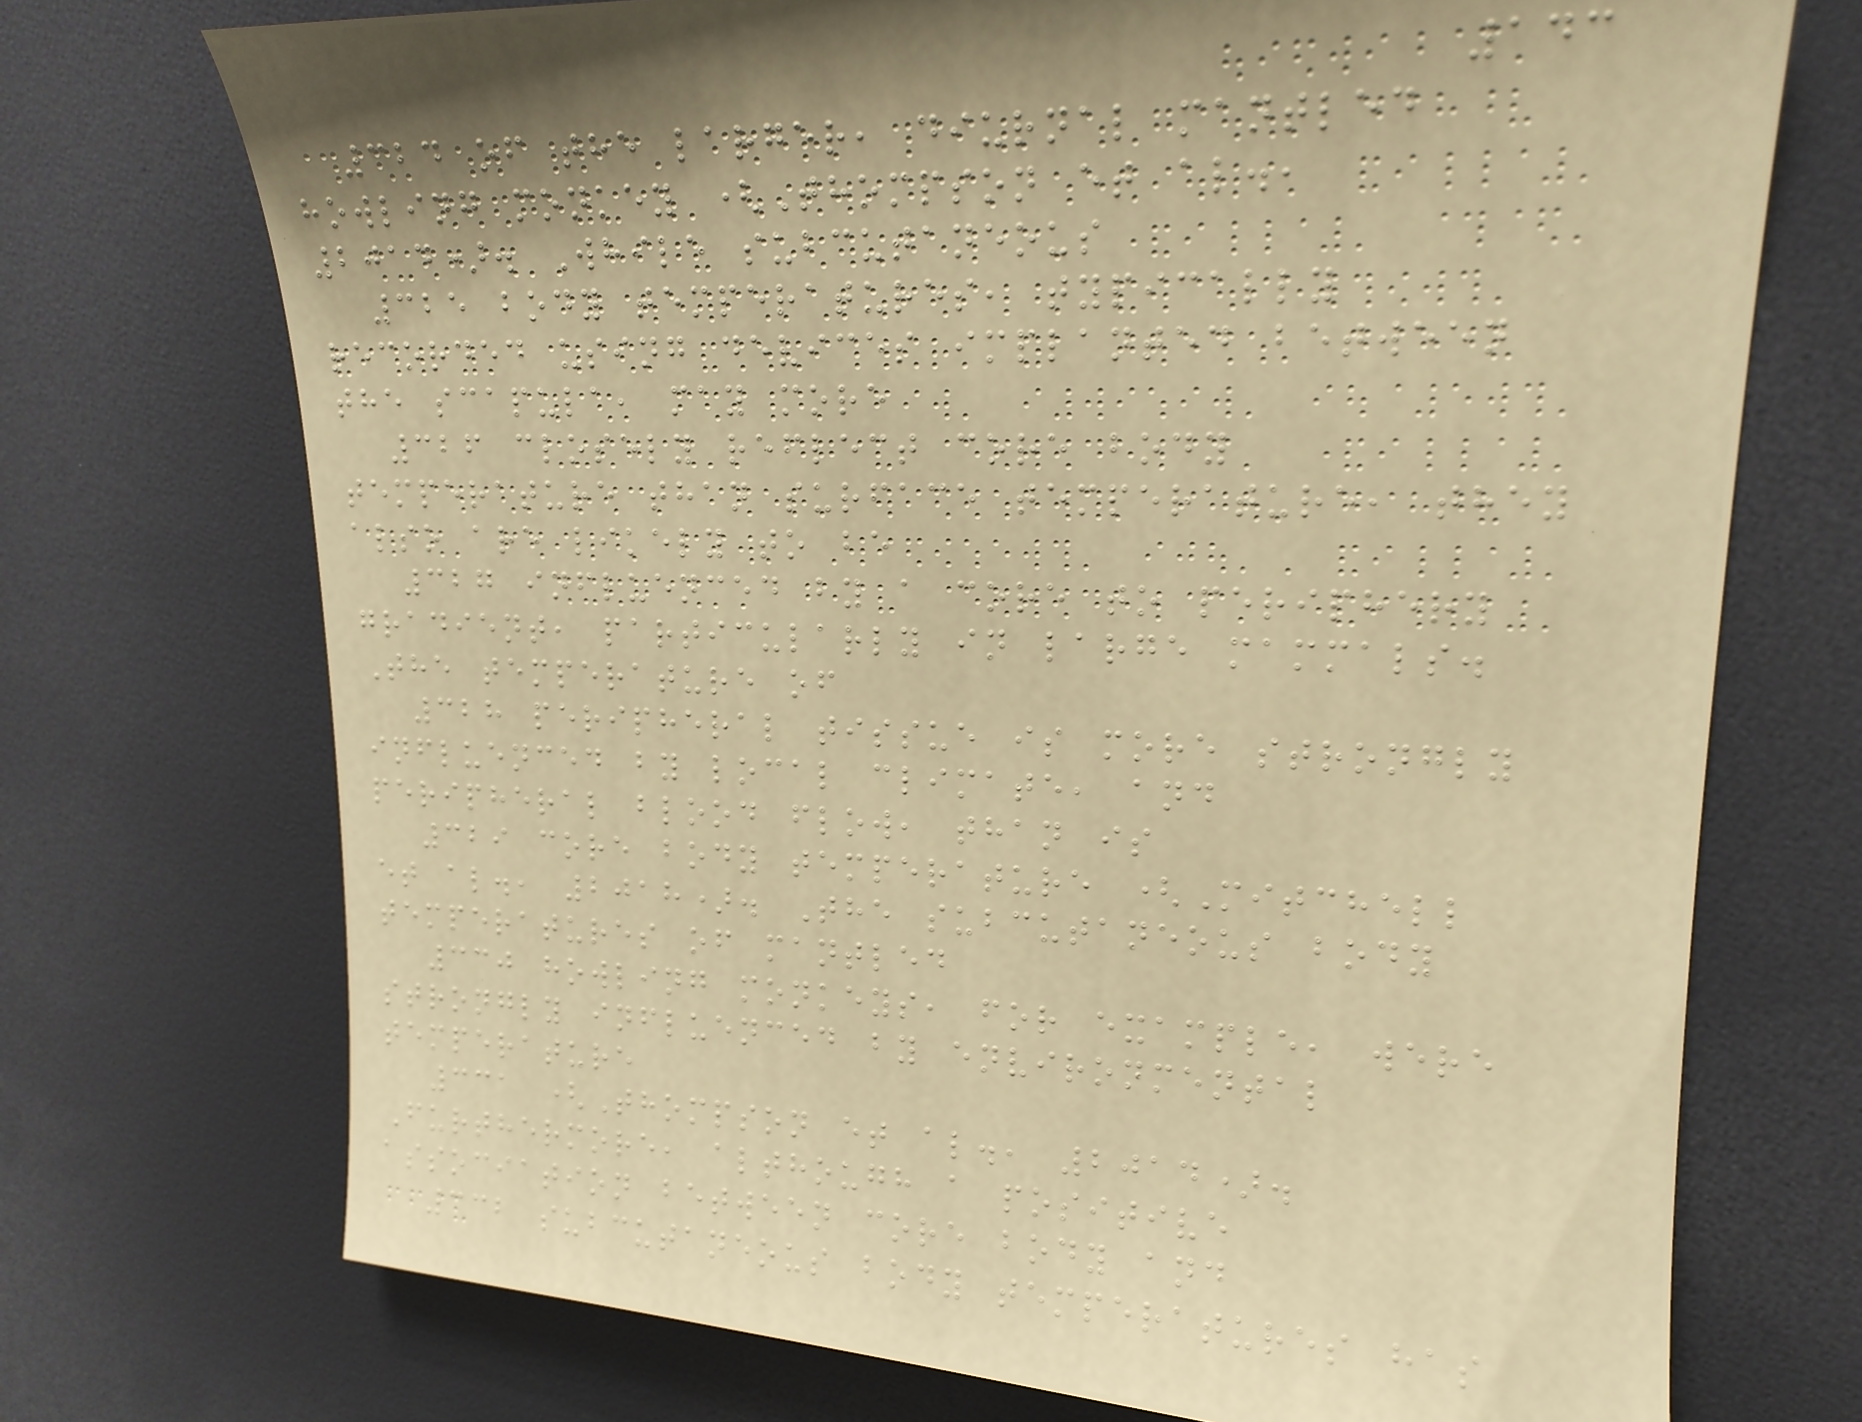143
324 of the larger, diurnal mantled
howling monkey (Thompson et al.,
2014). While subcutaneous
325 body temperatures, typically
recorded using devices implanted between
the scapula, may more
326 closely reflect core body
temperature than surface temperature, they
also are likely to be
327 influenced by a core to periphery
gradient, particularly in large mammals.
The temperature of
328 peripheral tissue is more strongly
influenced by local climate, and
peripheral blood flow, than is
329 core body temperature (Mitchell
et al., 2018). The subcutaneous body
temperatures of mantled
330 howling monkeys, for example, were
strongly influenced by environmental
temperature
331 (Thompson et al., 2014).
Furthermore, although a positive
association between core body and
332 subcutaneous body temperatures has
